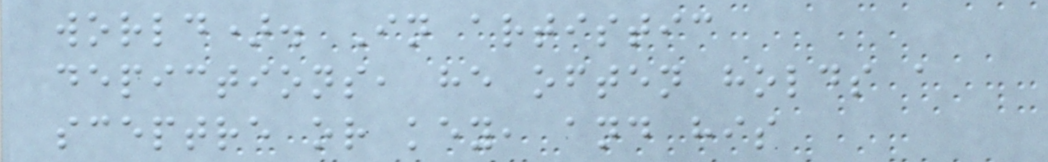world). In artistic
depictions, he often holds a
sceptre or key, and his
